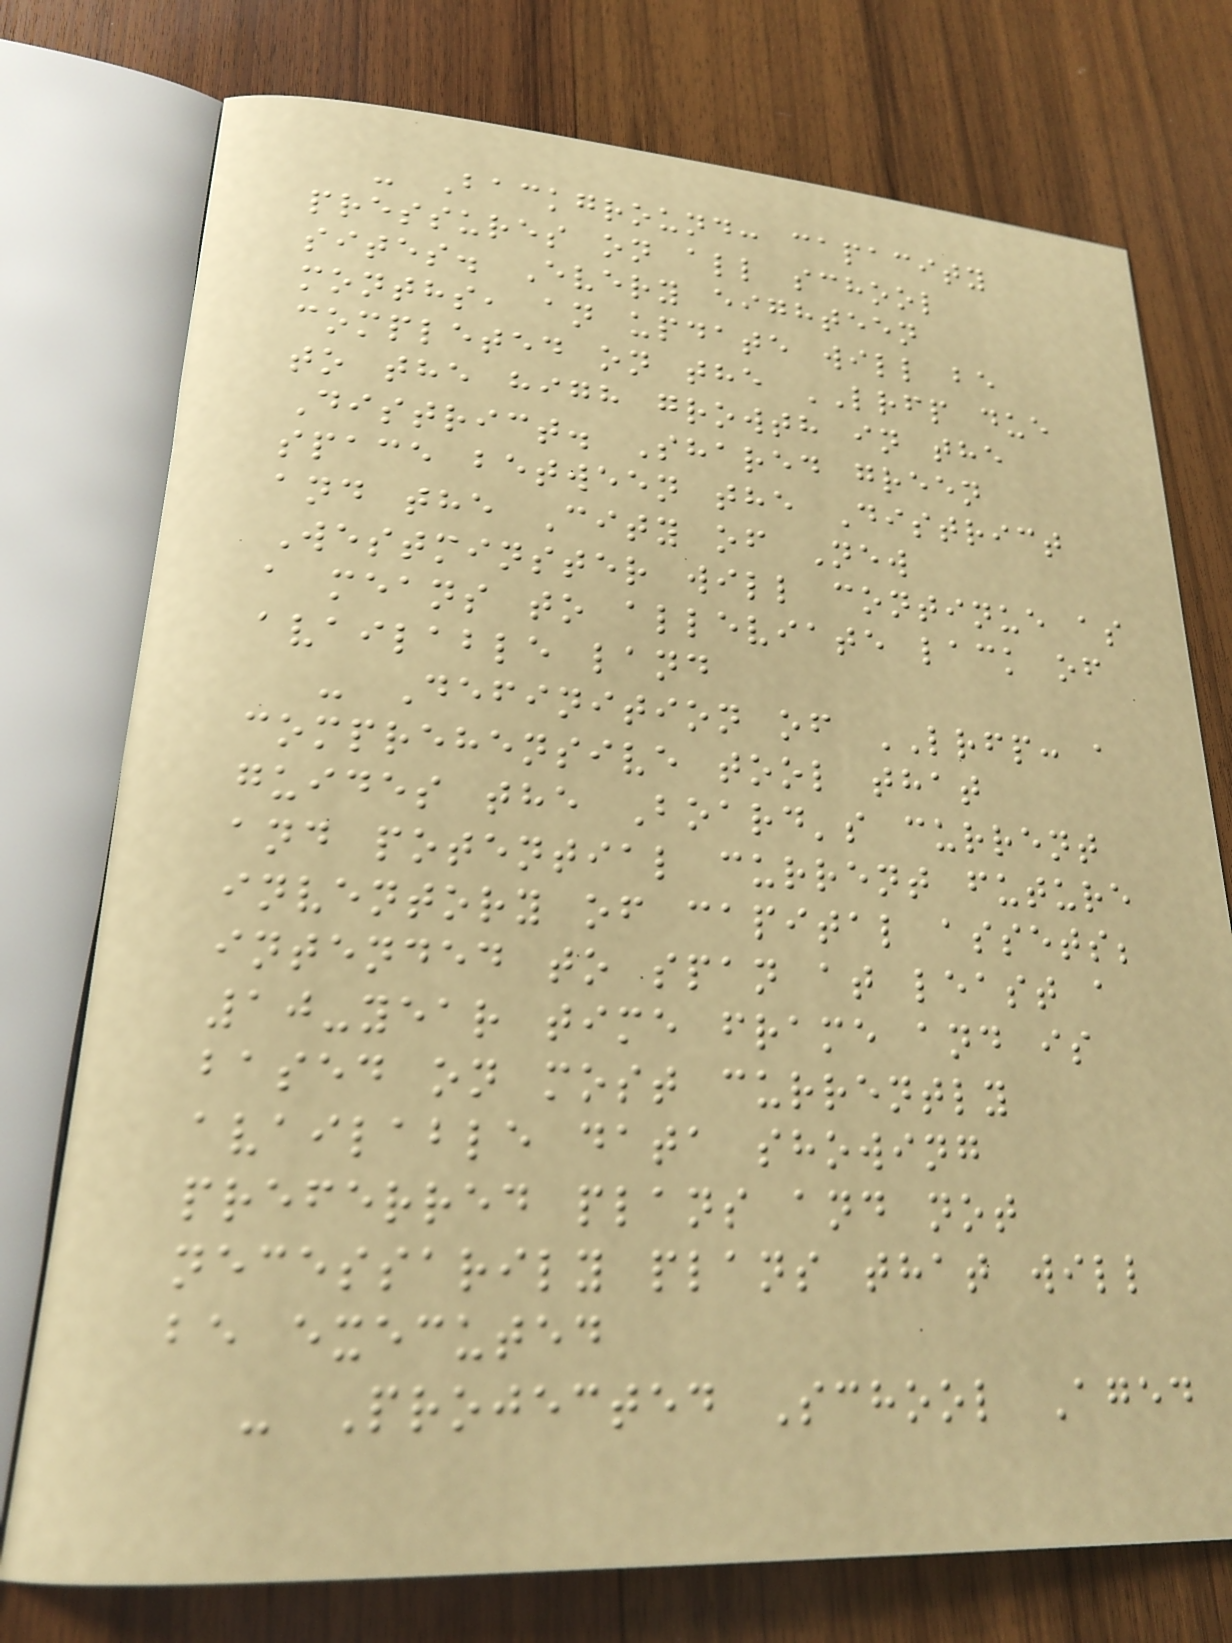- Background: capacity
pressures on all school
sites. Every eighteen
months, an update will be
completed on the LRFP due
to the high growth in the
District. Shared green
space between the District
and the City of New
Westminster will continue as
a means to alleviate lack of
available land
- Definition of LRFP: a
comprehensive tool that
guides the Board's current
and potential current future
inventory of capital assets;
intended to span at least a
10-year time frame and is
based on most currently
available data showing
preferred plans and not
necessarily plans that will
be executed
- Projected School Aged
